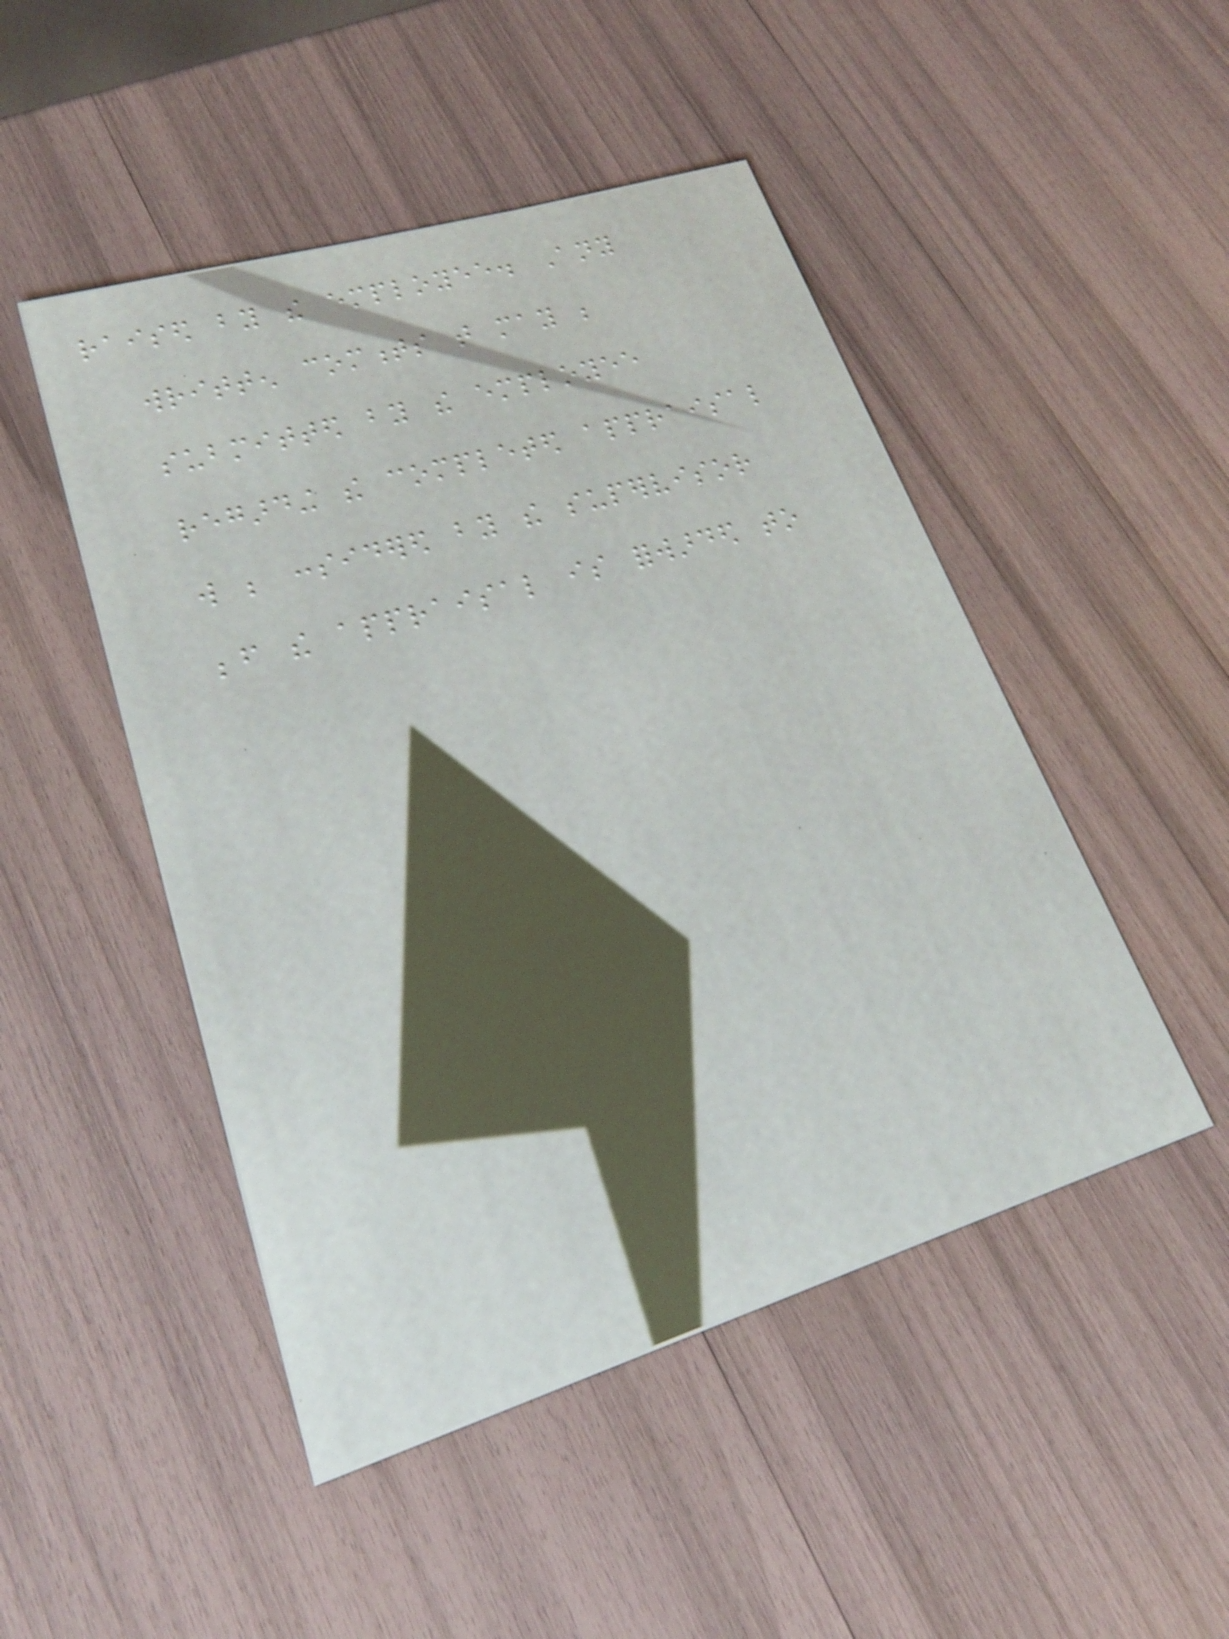raised by the employee. Any
written comments that may be
submitted by the employee
regarding the completed appraisal
will be considered by the supervisor
before the appraisal is forwarded to
